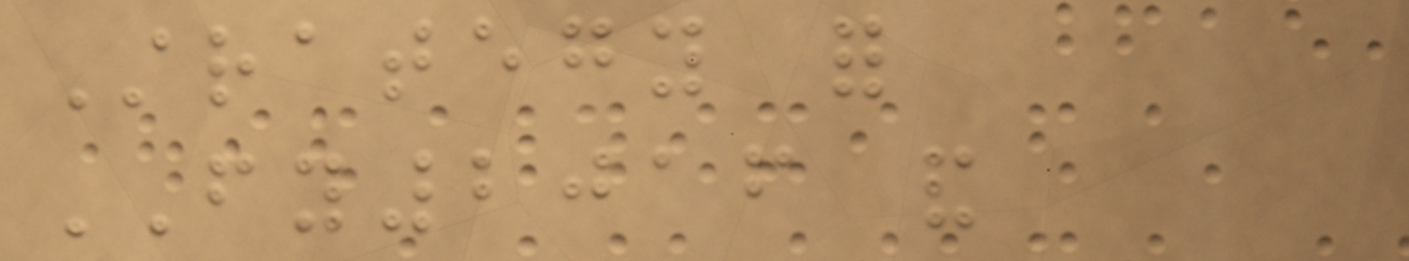Strategy for
FY2016 and
